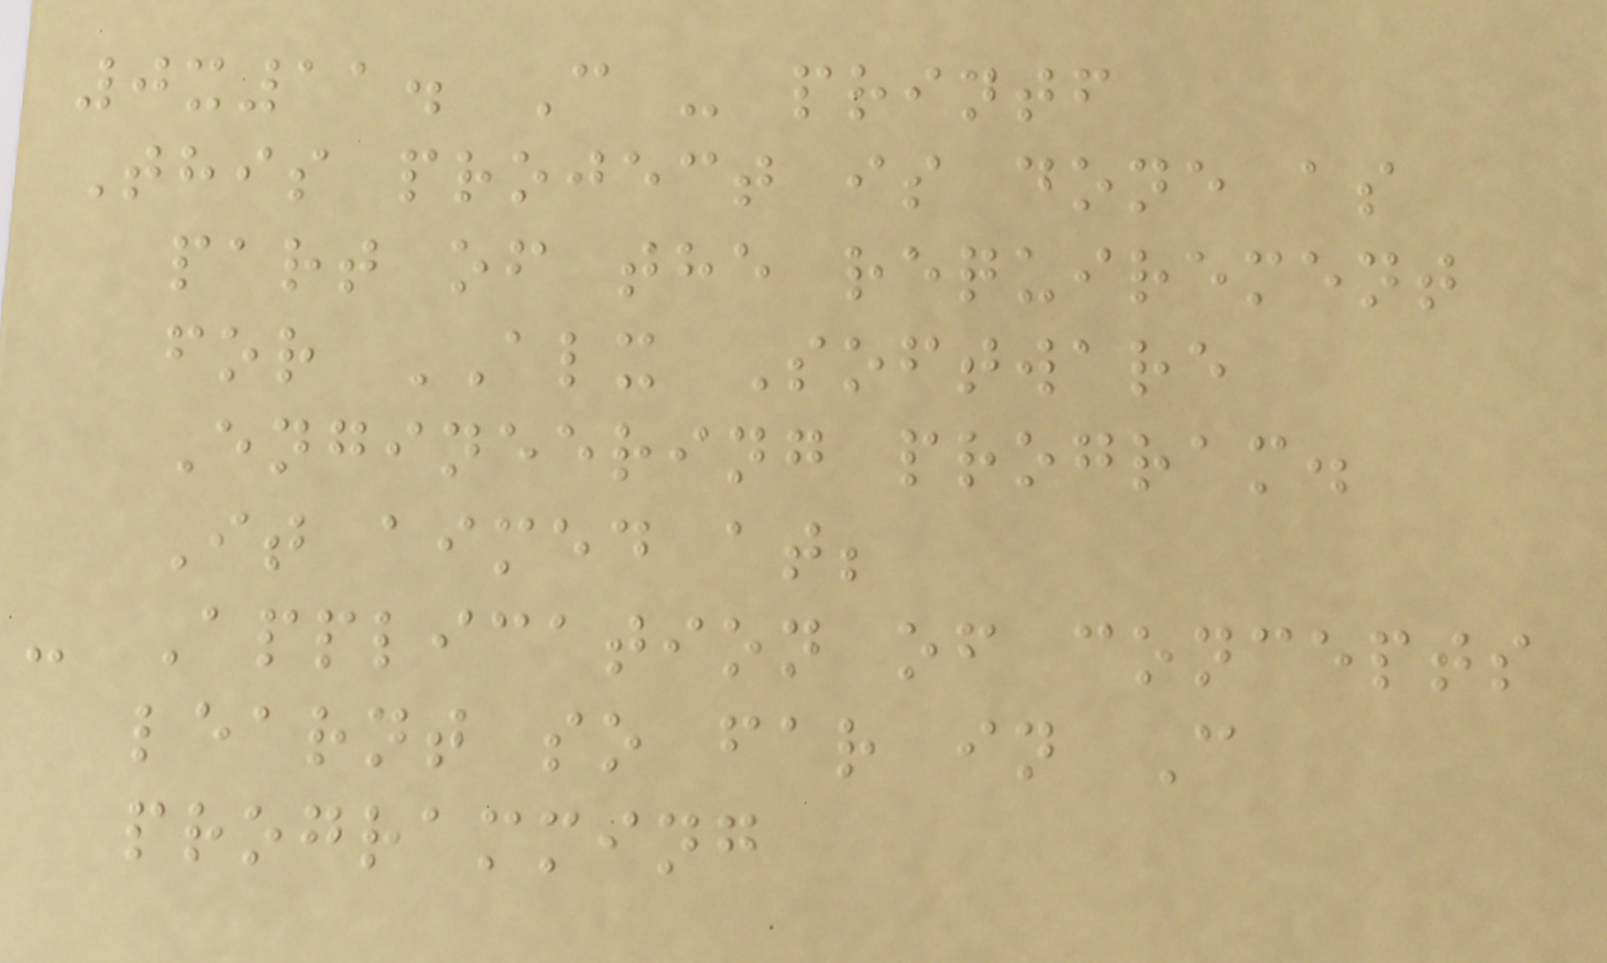0x11. C - printf
This project is done as
part of the requirement
for ALX Software
Engineering program.
It aimed at;
- Application of concepts
learnt so far in C
programming
